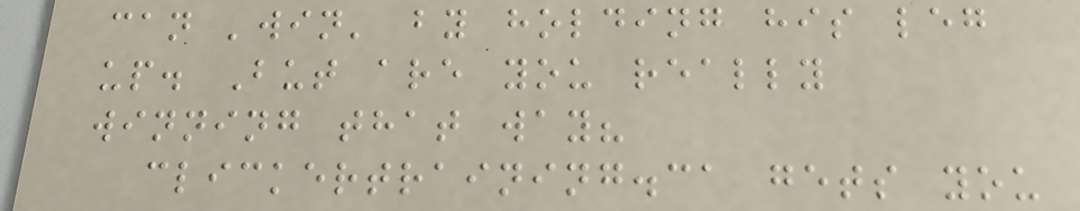can 'win' by holding his leg
up. But are you really
winning that way?
clickertraining.ca gets you
